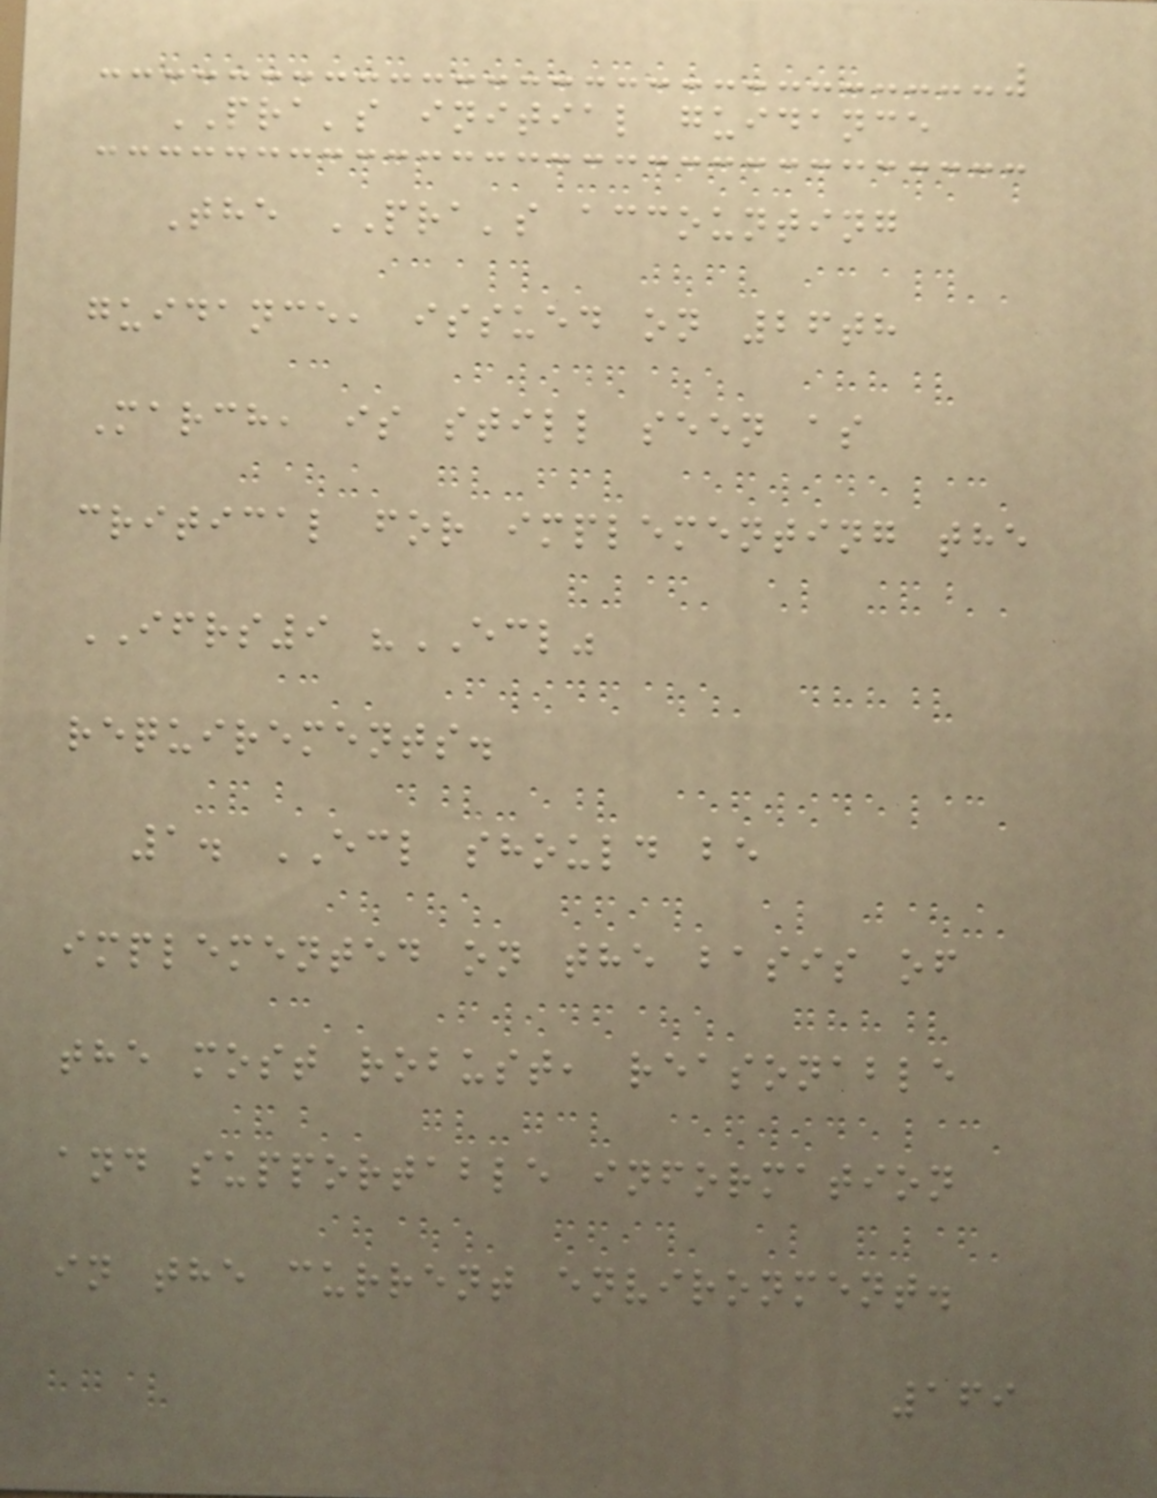PRA's initial guidance
The PRA's accounting
guidance, issued on 26th
March, is still seen as
critical for implementing the
IFRS9 "ECL"
requirements.
1. ECL should be
implemented on the basis of
the most robust, reasonable
and supportable information
in the current environment.
169
